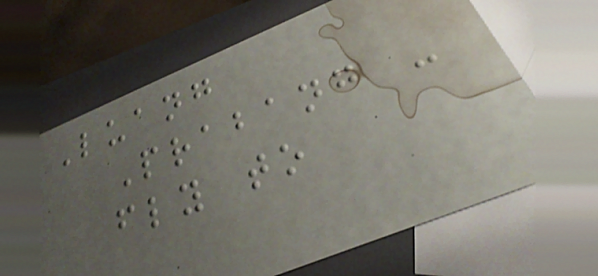Luang
Prabang -
fly to
